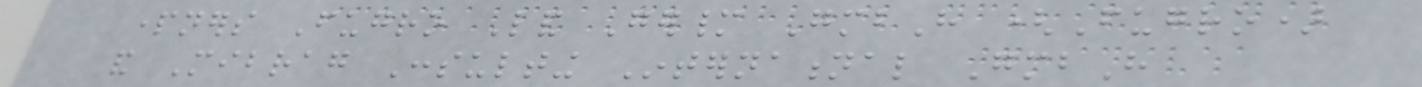partners Fugro Land Germany GmbH (Fugro)
and Mibrag Consulting International GmbH
